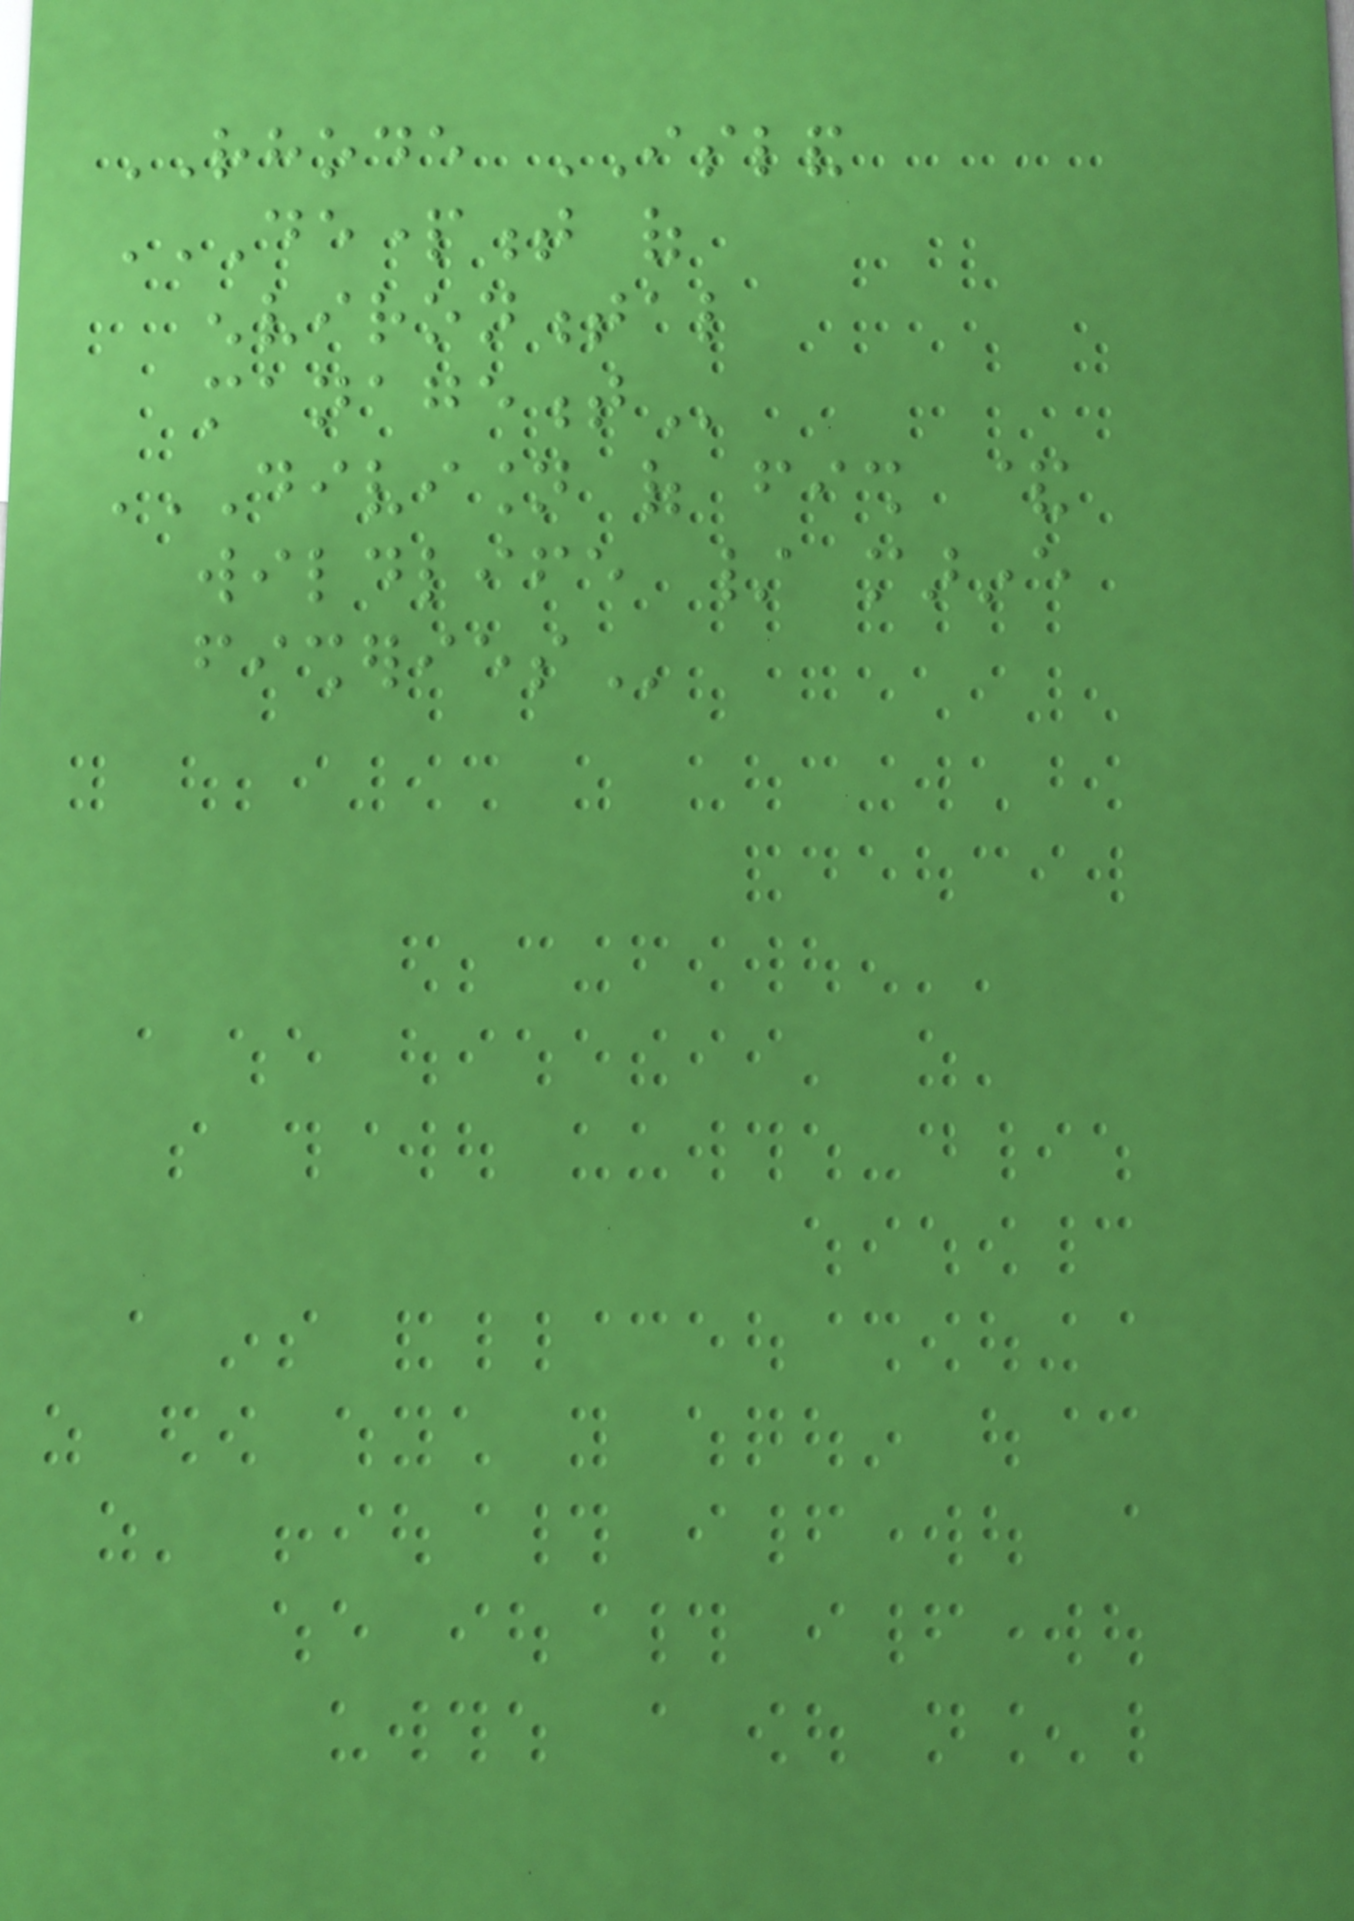RHODE ISLAND
DEPARTMENT OF
ENVIRONMENTAL
MANAGEMENT
DIVISION OF FISH &
WILDLIFE / MARINE
FISHERIES
